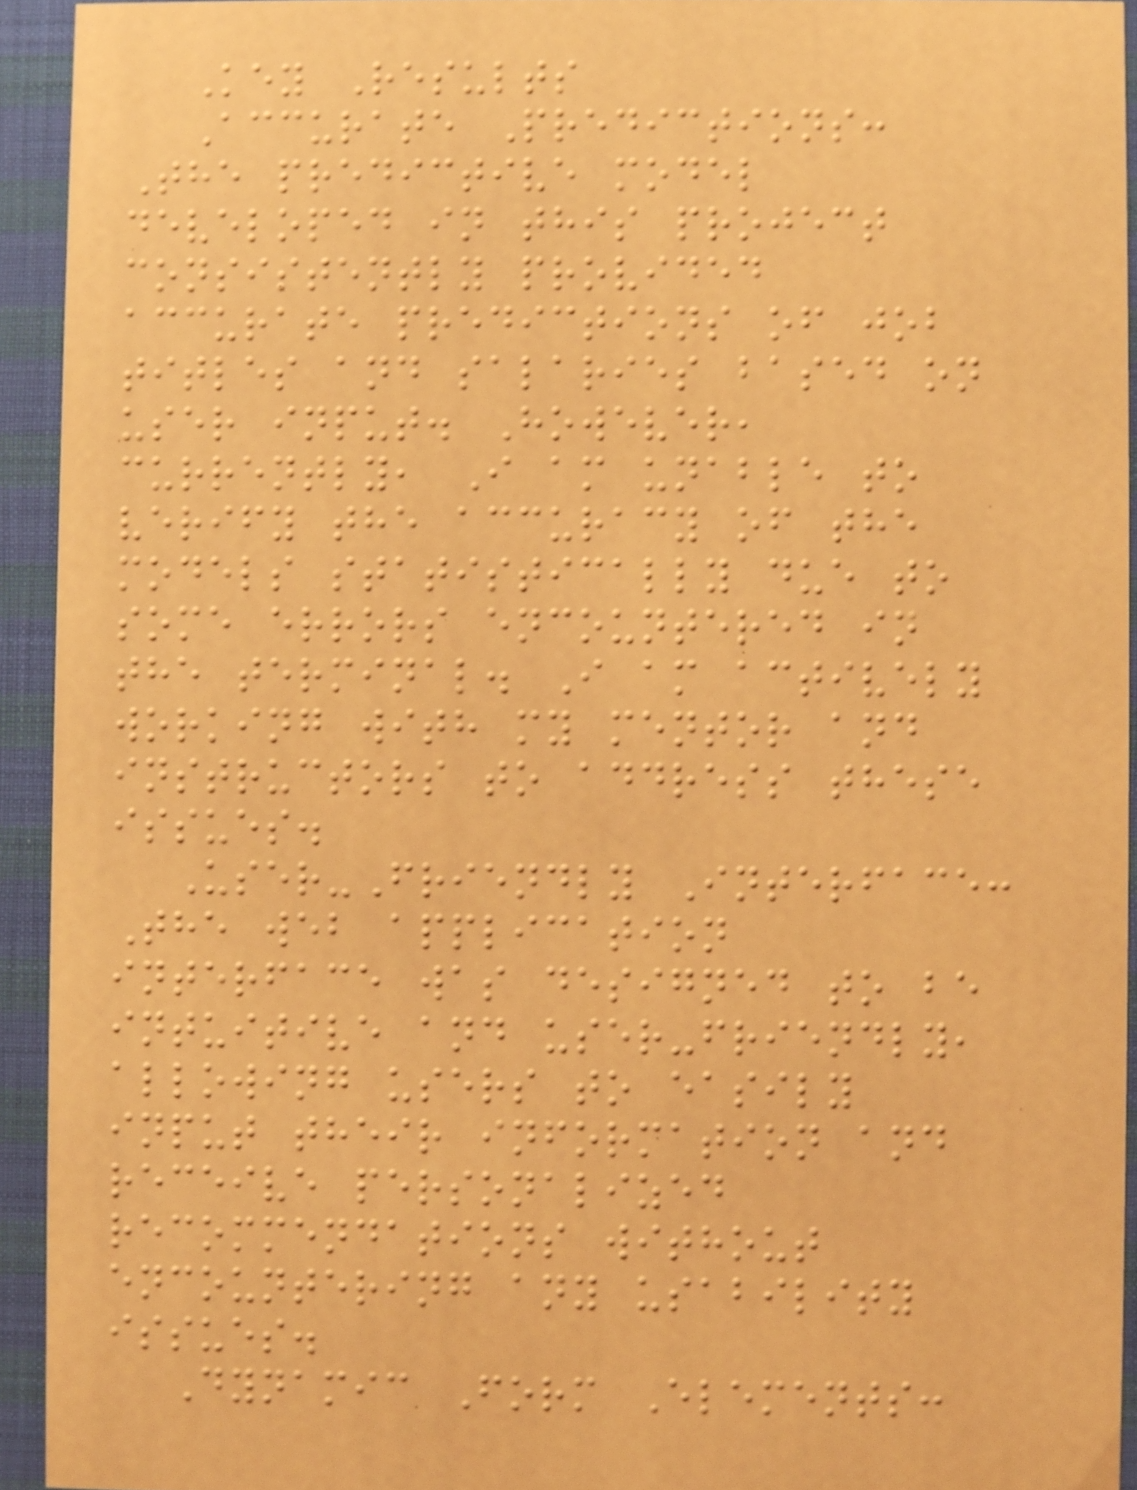Key Results
Accurate Predictions:
The predictive model
developed in this project
consistently provided
accurate predictions of job
titles and salaries based on
user input. However,
currently, I am unable to
verify the accuracy of the
models statistically due to
some errors encountered in
the terminal. I am actively
working with my mentor and
instructors to address these
issues.
User-Friendly Interface:
The web application
interface was designed to be
intuitive and user-friendly,
allowing users to easily
input their information and
receive personalized
recommendations without
encountering any usability
issues.
Dynamic Form Elements:
